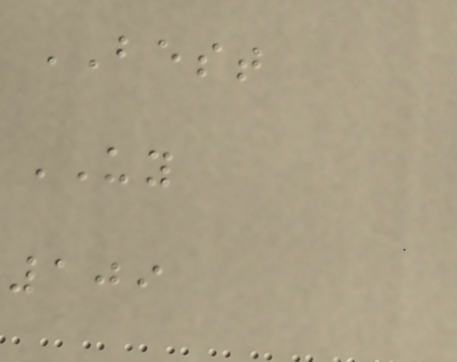BEST
UY
109
